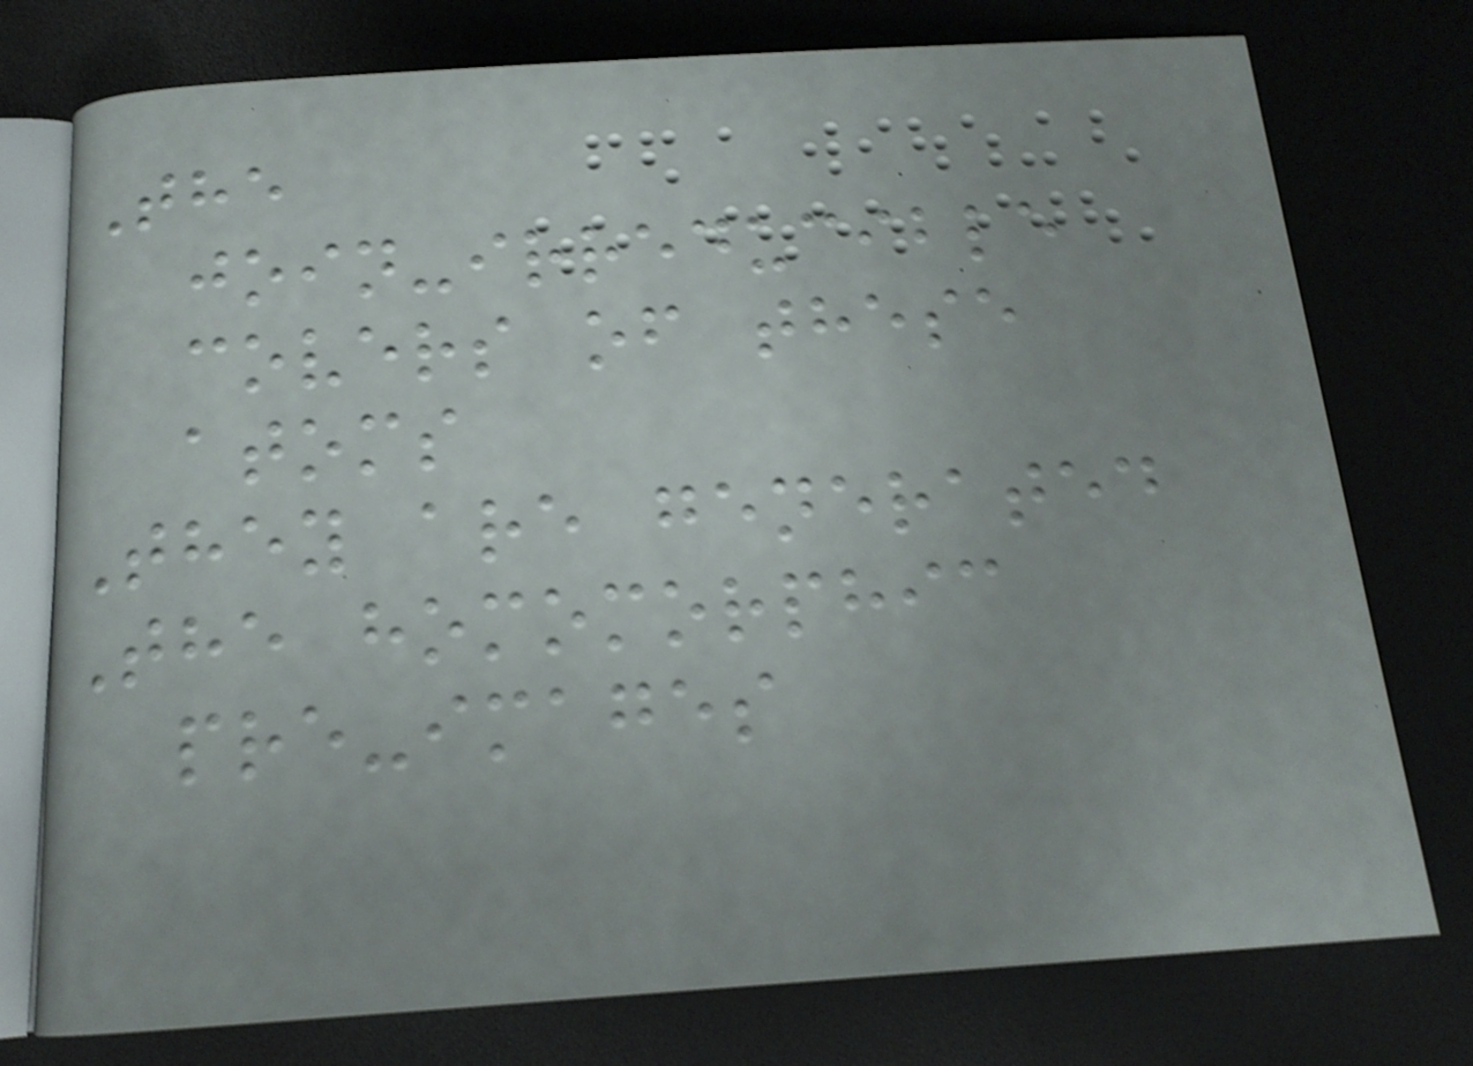The
join-irreducible
covers of these
atoms
They are generated
The homomorphic
pre-images
